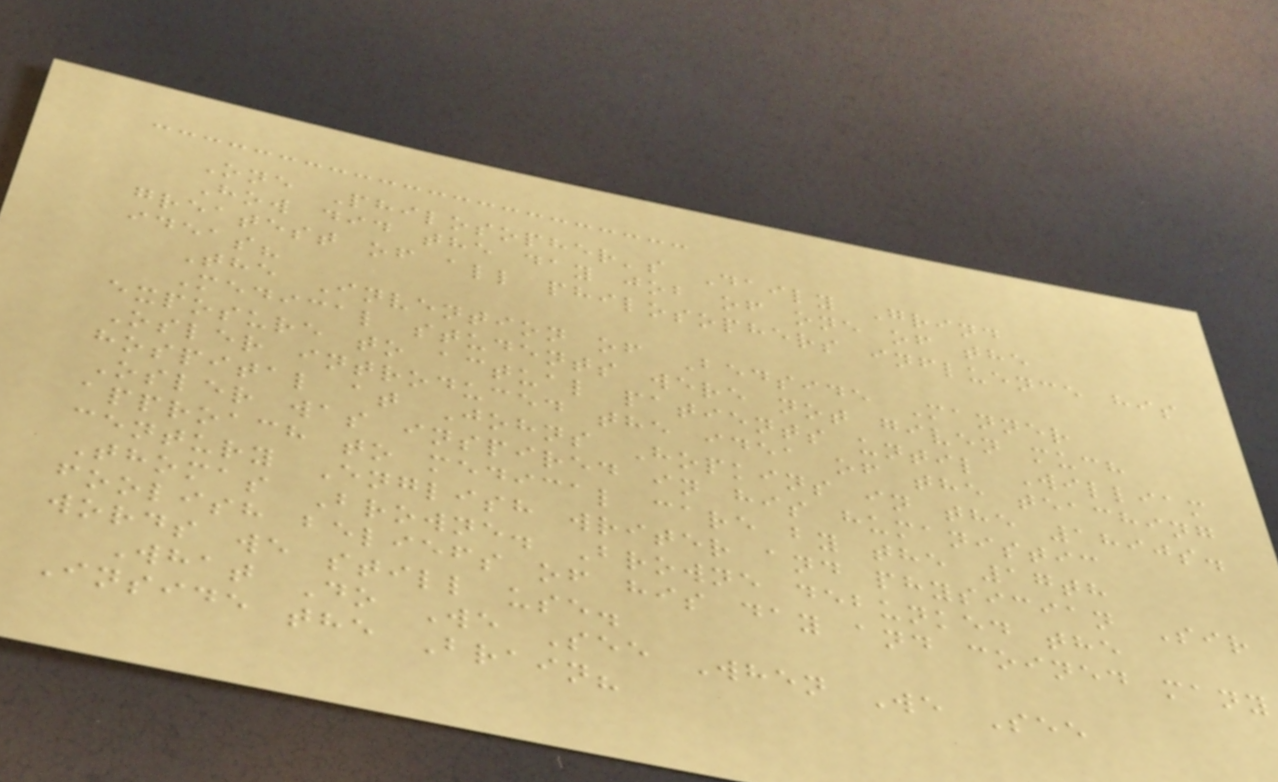One Philosopher's Daily Grind
How did the day job of one of the
greatest of all philosophers influence his
ideas?
The Invention of Bedside Manner
Medical students were not given much
exposure to actual patients until William
Osler introduced the idea of the teaching
hospital at Johns Hopkins in the 1890s.
Osler was inspired in his humanistic
approach to medical care by the 17th
century English writer and physician Sir
Thomas Browne. Browne debunked the
foolish beliefs of his day and coined many
words we still use.
What Do We See When We See
Inside the Brain?
